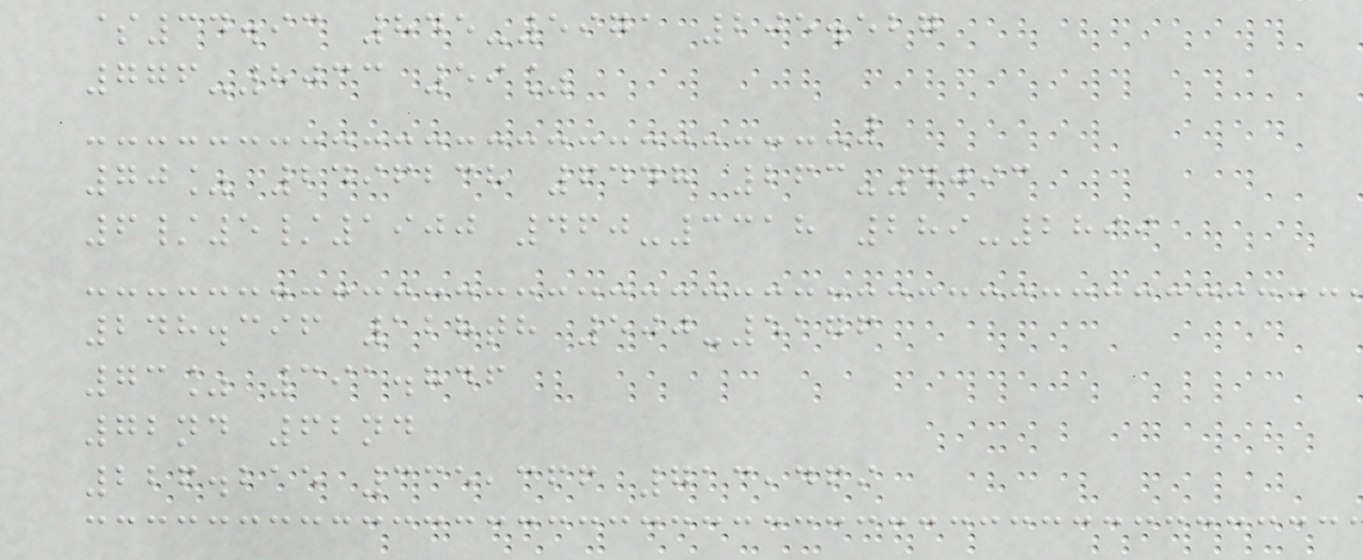$34.93 845-5971 205.527
776-8033 59%
70% 2496238 6448 263-4093
6/5/1900 460-3318 289-2899
248.396 128th 500-5176
73% 391.846
72nd 62nd
226.215 335,366 713,469
